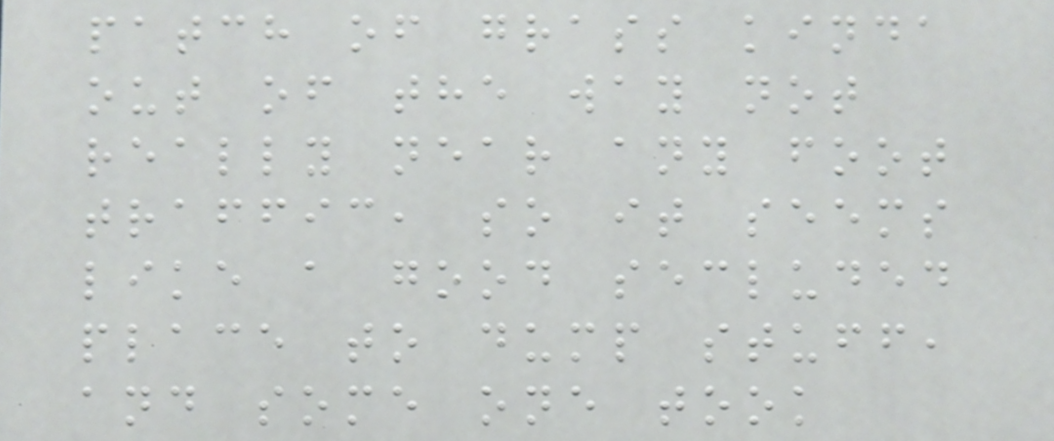patch of grass kinda
out of the way not
really near any foot
traffic, so it seems
like a good secluded
place to dump stuff,
and some one took
